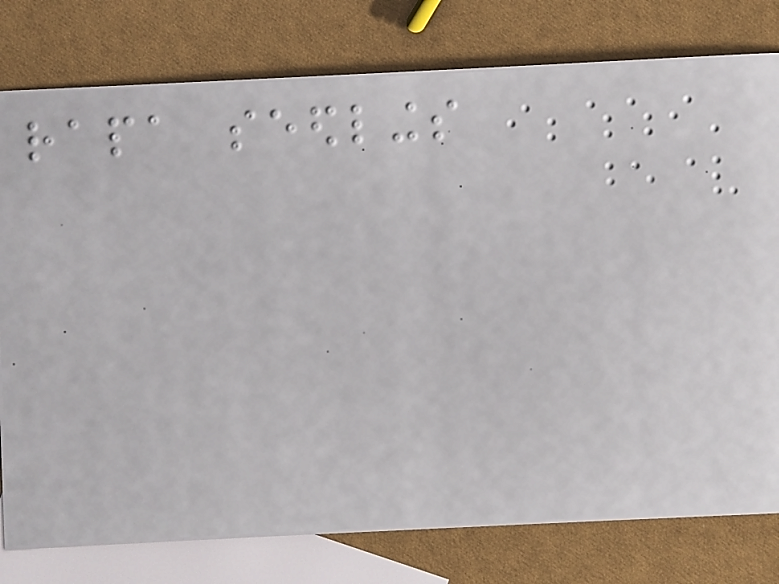rapa seedlings
